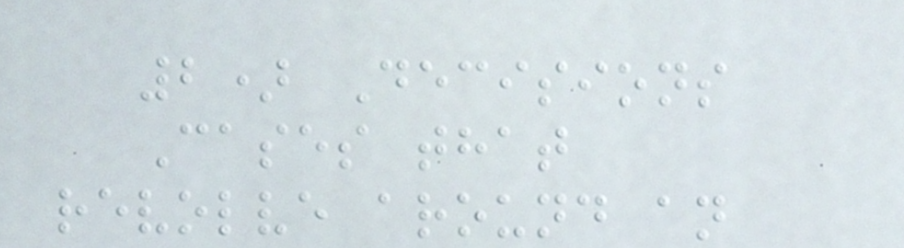2) Decisions
Cases that
revolve around an
